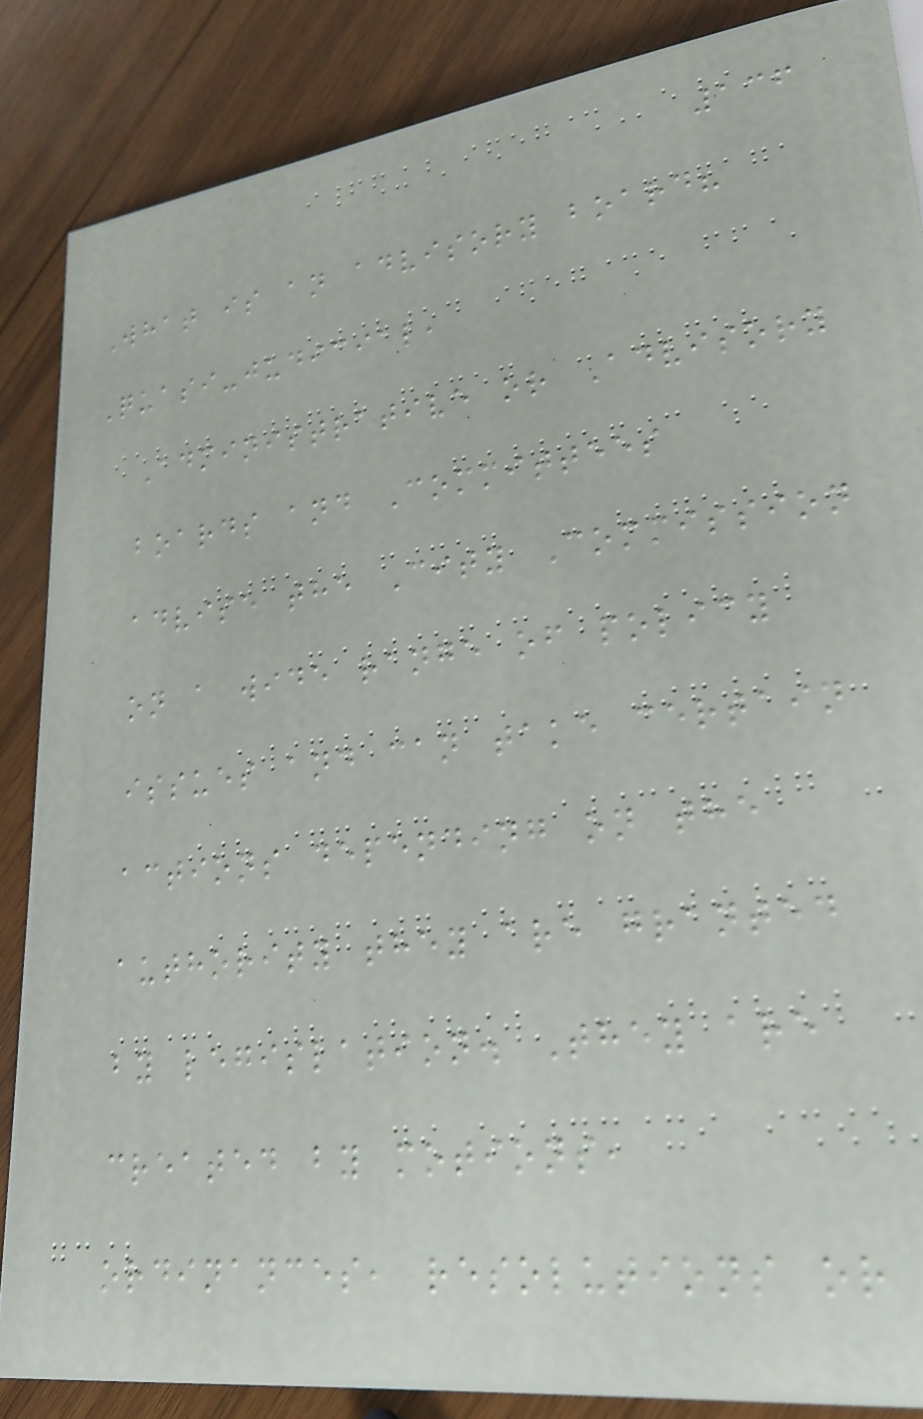136
What is an advisory board?
Quasi-judicial,
Administrative or Advisory
boards and Committees
advise the City Commission
on a wide range of policy
issues and can take certain
actions depending on the
authority they are granted
by legislation. They are
created by motions,
ordinances, resolutions or
